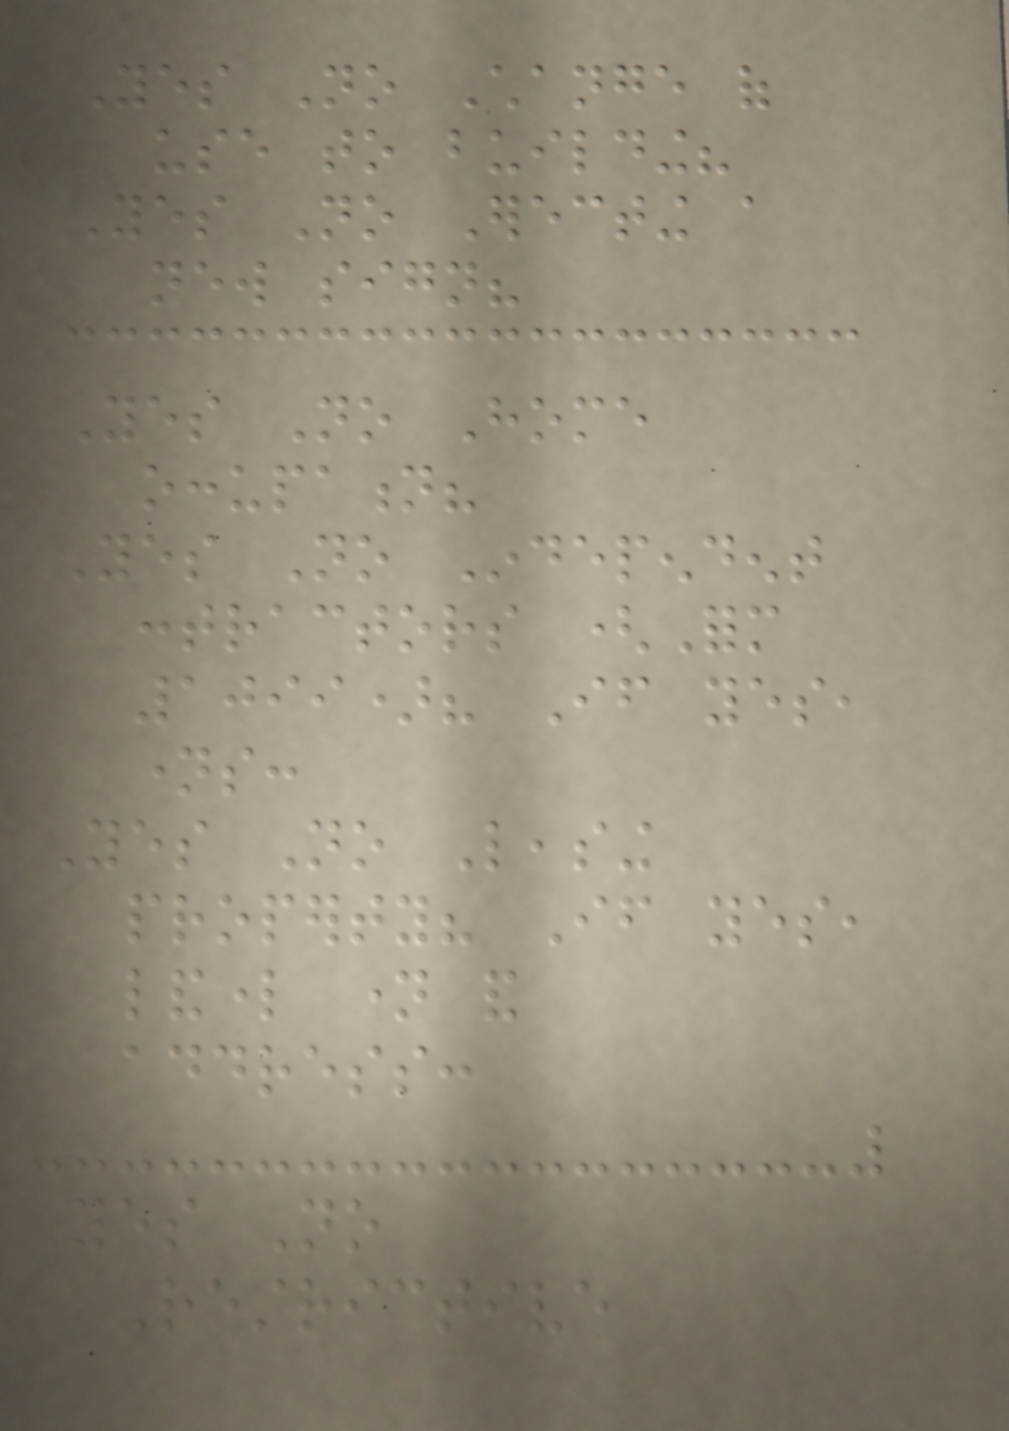Yes No Change of
use to building?
Yes No Erecting a
new sign?
Yes No Home
occupation?
Yes No Independent
contractors (Form
1099)? If yes,
names:
Yes No Leasing
property? If yes,
landlord name and
address:
Yes No
Restrictive
